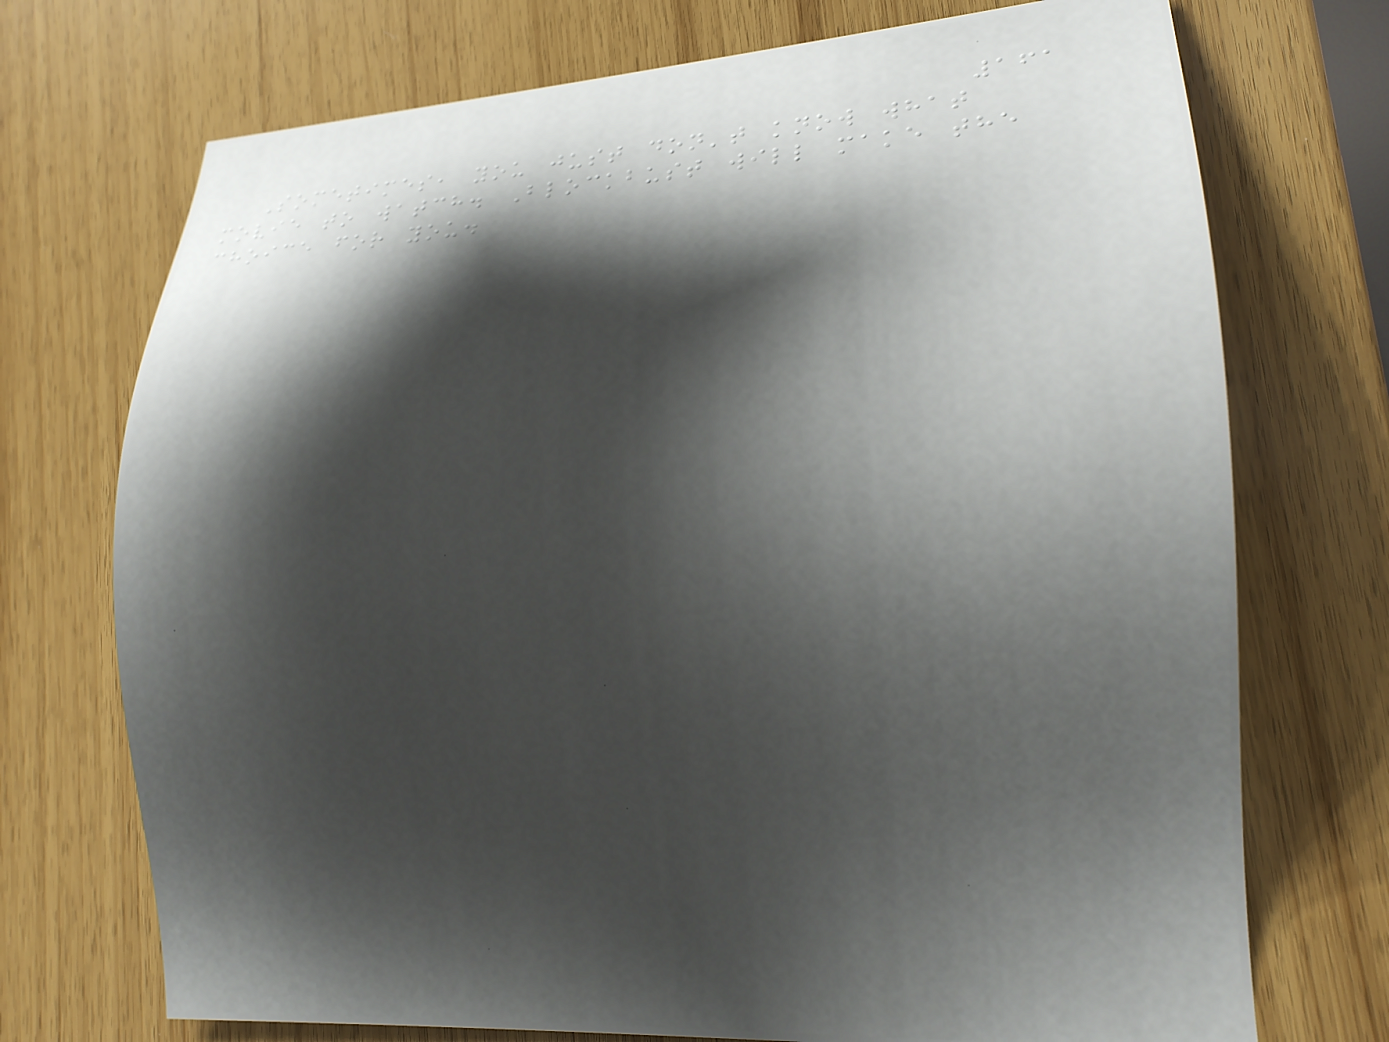161
Sometimes, you just don't know what
movie to watch. Blockbust will make the
choice for you.
